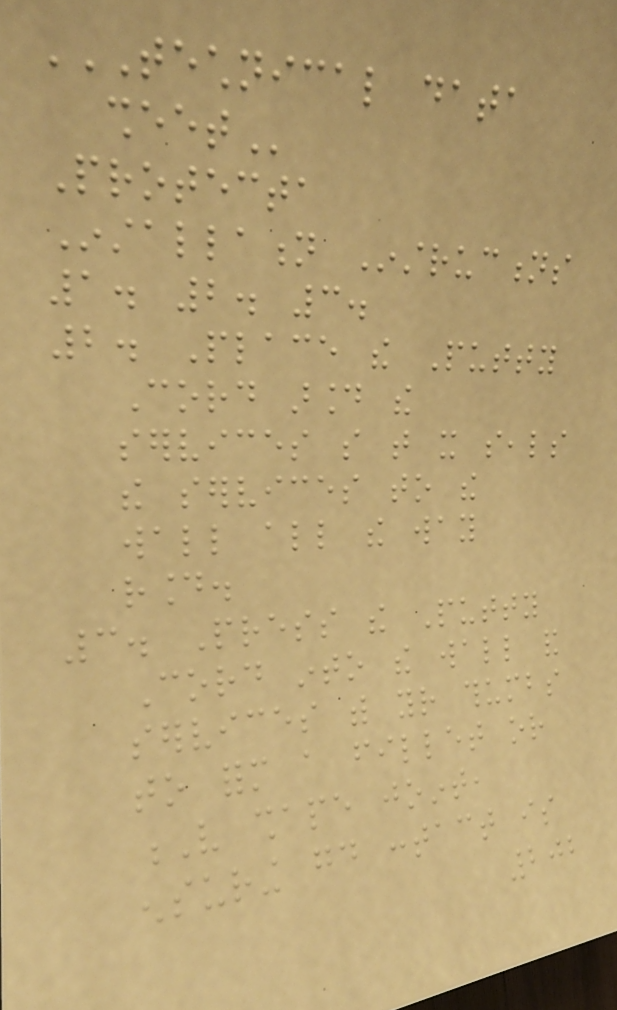TECHNICAL DATA
SHEET
Protecta
Installation Instructions
1. 2. 3.
2. Place the Putty
Cord around the
services so that it seals
the services to the
wall all the way
round.
3. Press the Putty
Cord into the wall and
services with your thumbs
to form a fillet or
V shape joint,
ensuring good contact is
202
